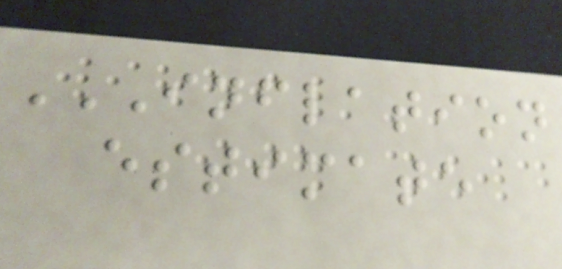INFLATION
ESTIMATE
